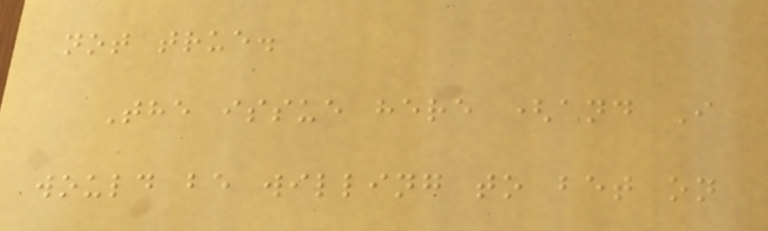not true.
The issue here (and I
would be willing to bet on
